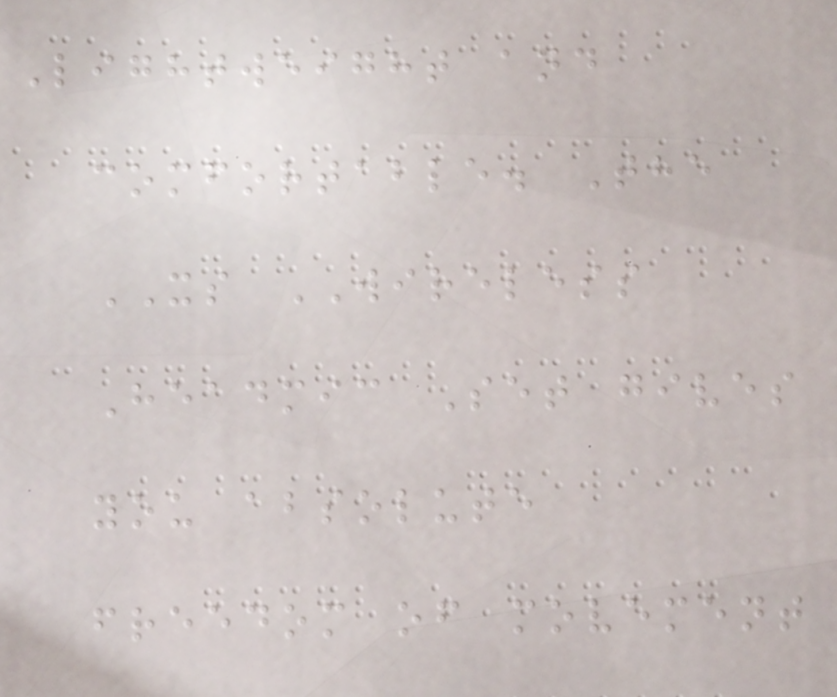Lightweight and
comfortable. The
XS WIRELESS
Headmic Set gives
you absolute
freedom of movement
